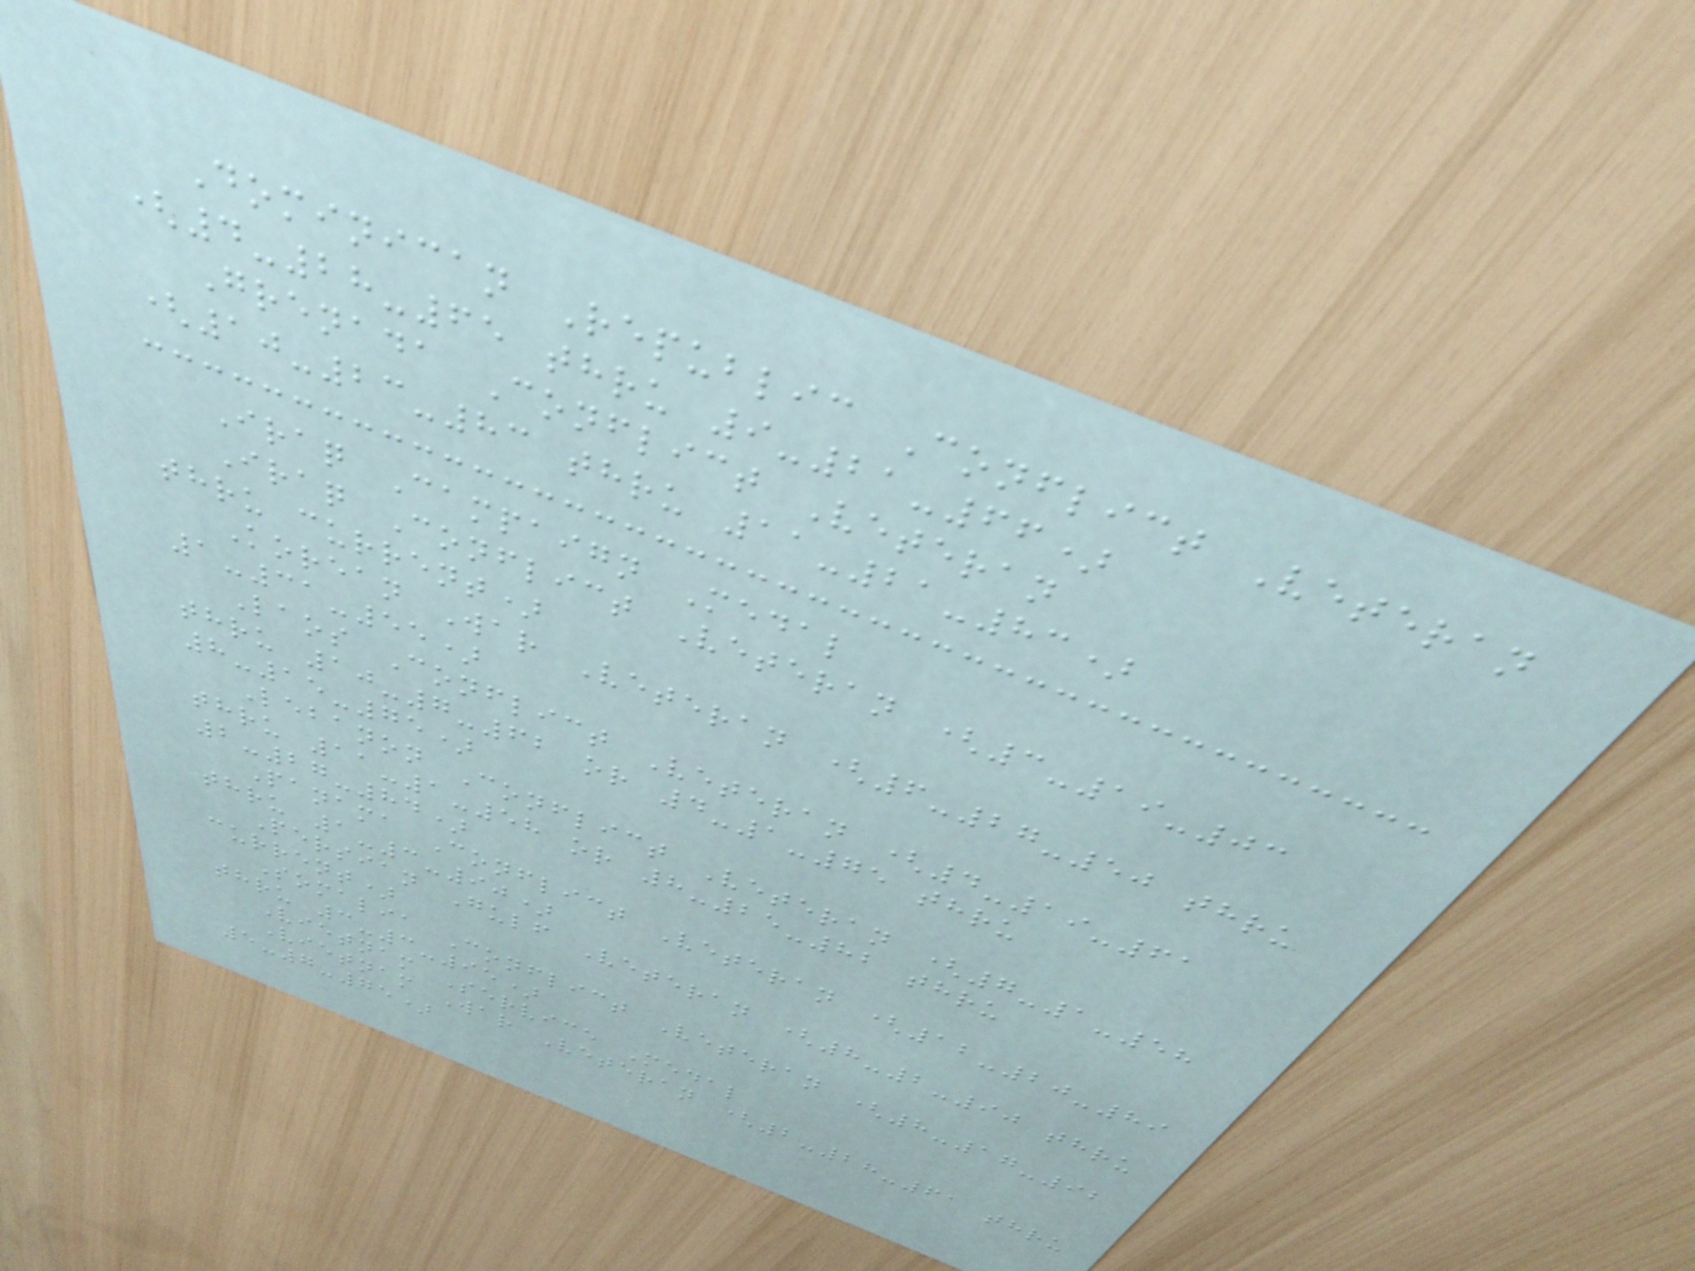Dominican Republic Conflict Veteran
(4-28-65 thru 9-21-66)
Grenada Conflict Veteran
(10-23-83 thru 11-21-83)
Iraq Campaign Medal
Iraq Conflict Veteran (3-19-03
thru current)
Korean War Veteran (6-27-50 thru
1-31-55)
Laos Conflict Veteran (4-19-61
thru 10-7-62 or 4-1-75 thru
8-15-75)
Lebanon Conflict Veteran (7-1-58
thru 11-1-58 or 8-25-82 thru
2-27-84)
Panama Conflict Veteran (12-20-89
thru 1-3-90)
Persian Gulf Veteran (8-2-90 thru
current)
Somalia Conflict Veteran (8-17-92
thru 3-3-95)
Vietnam Service Medal
Vietnam War Veteran (2-28-61 thru
5-7-75)
